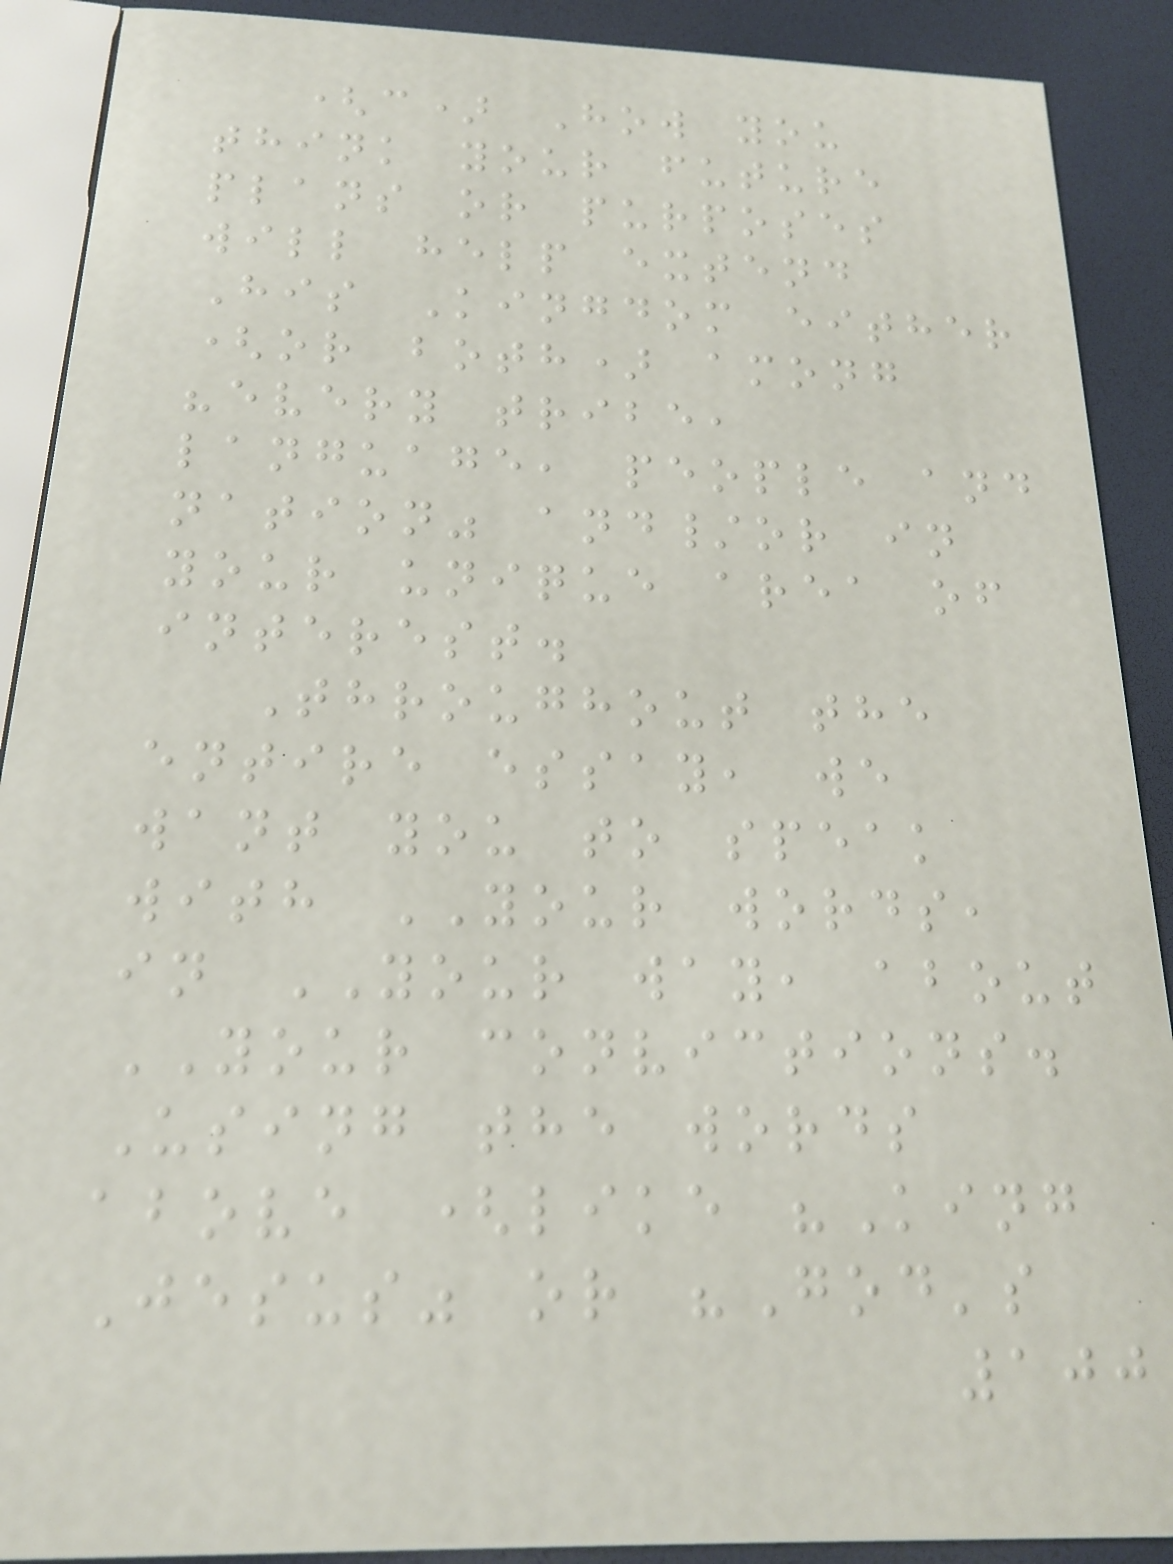(c) How you
think your future
plans or purposes
will help extend
His Kingdom either
(or both) among
"every tribe,
language, people and
nation" and/or in
your unique area of
interest.
Throughout the
entire essay, we
want you to speak
with YOUR words,
in YOUR way, about
YOUR convictions.
Using the words
above (like "King
Jesus" or "God's
100
